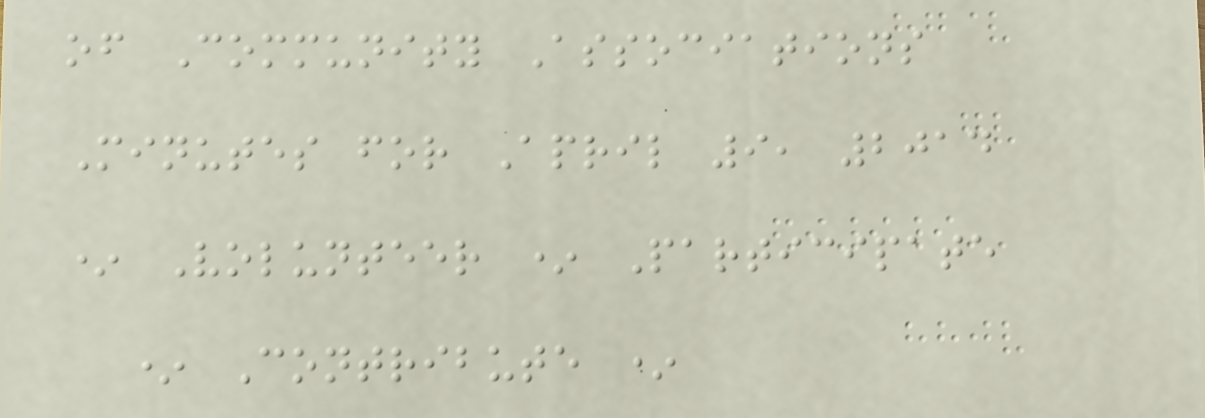of Community Associations
Minutes for April 9, 2014
* Volunteer * Participate
* Contribute *
